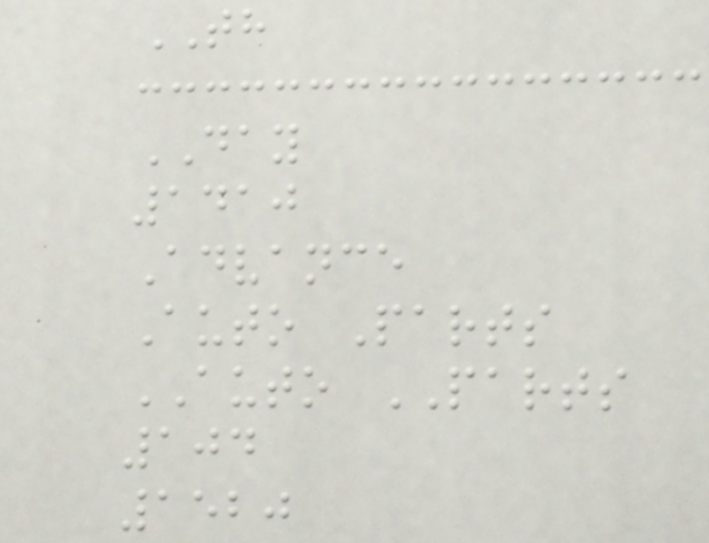TH
DAY
1410
Advance
Auto Parts
AUTO PARTS
104
1520
